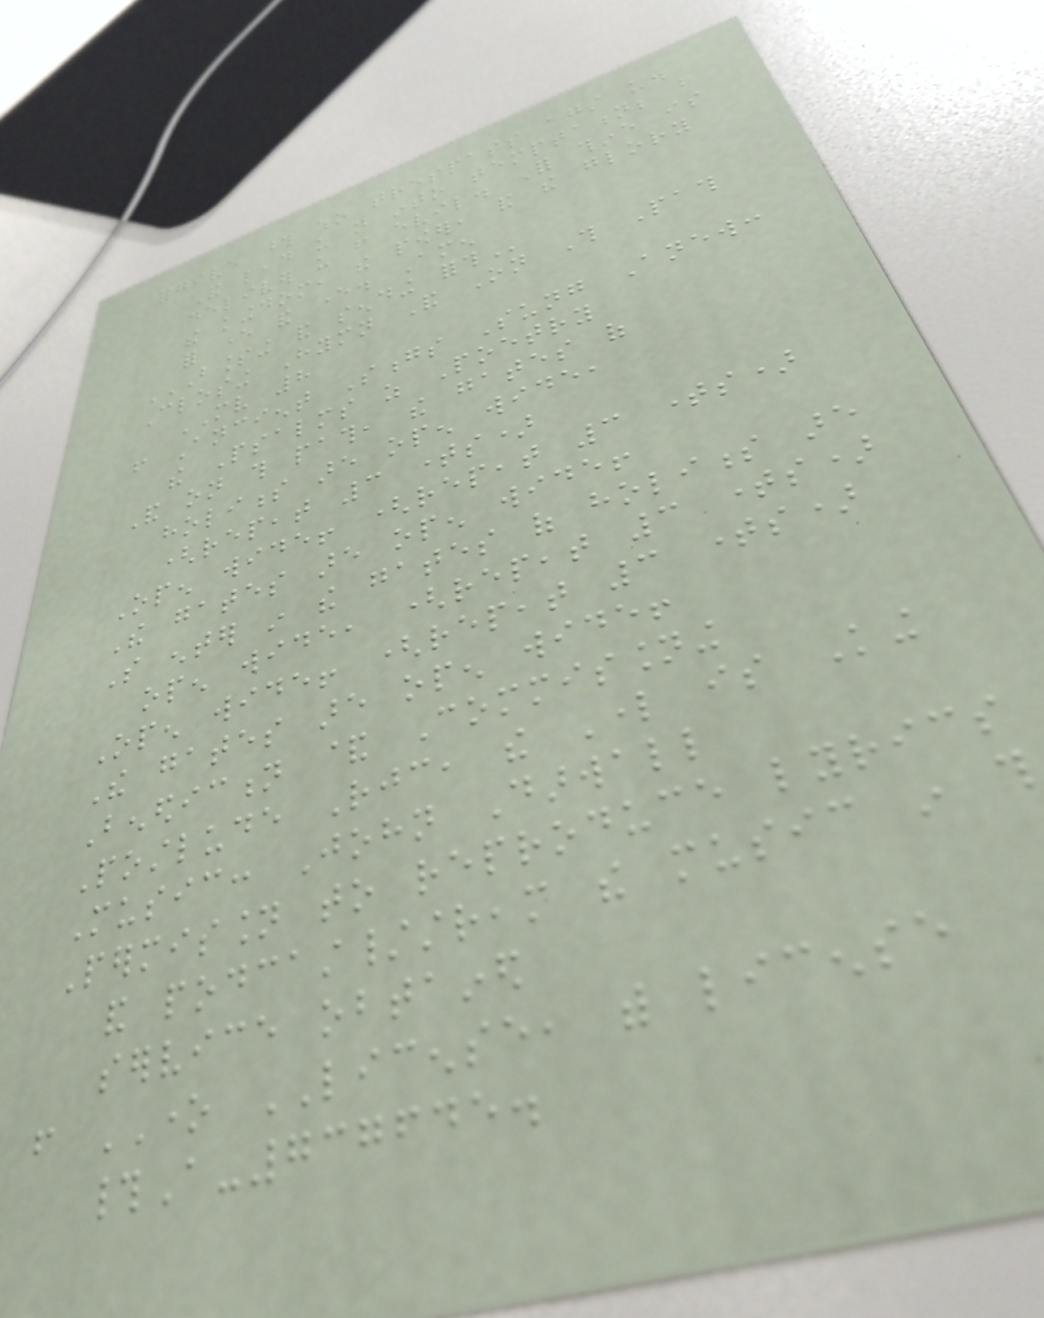forgive those who trespass against us.
And lead us not into temptation; but
deliver us from evil. For thine is
the kingdom, the power, and the glory
for ever and ever. Amen
BLESSING AND SENDING FORTH
Closing Hymn And On This Path
MV 8
from Ancient Songs Sung Anew:
the Psalms as Poetry
And on this path, the gates of
holiness are open wide,
(repeat 3 times)
Open wide! (repeat 3 times)
The gates are open wide!
So enter in the gates of holiness are
open wide, (repeat 3 times)
Open wide! (repeat 3 times)
The gates are open wide!
Benediction & Commissioning
Postlude Rejoice, the Lord is King
Music: John Darwall
Permission to reproduce lyrics
and podcast/stream the music in this
service obtained
from ONE LICENSE, with license
#A-737645.
